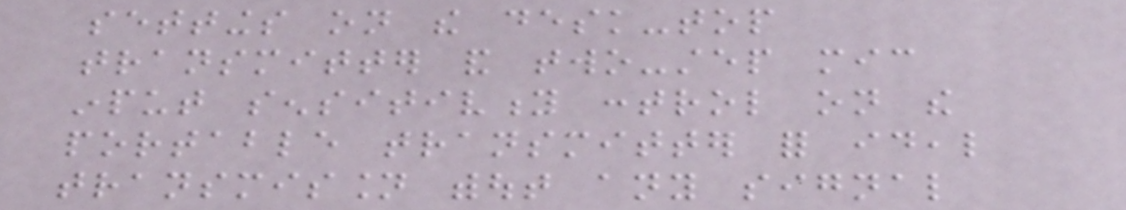settings on the desk-top
transmitter and two-step mic
input sensitivity control on the
portable transmitter for ideal
transmission without any signal
